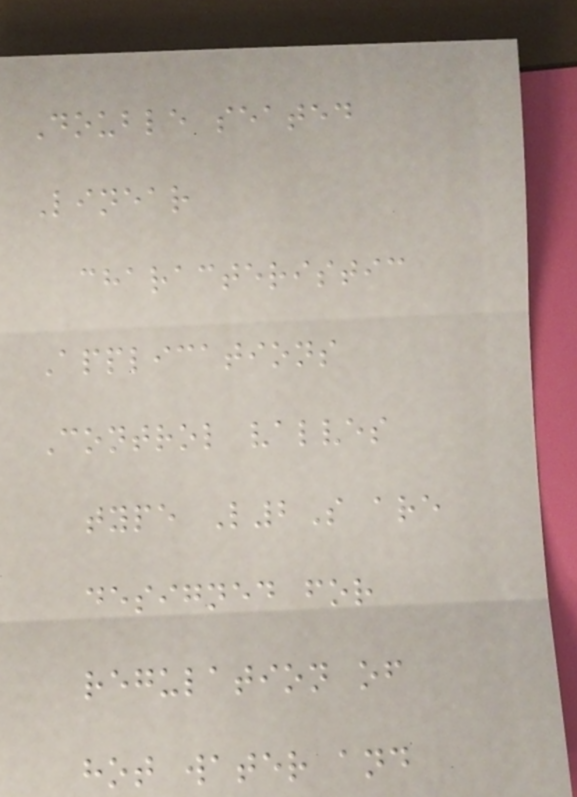Double seated
Linear
characteristic
Applications
Control valves
type L2S are
designed for
regulation of
hot water and
